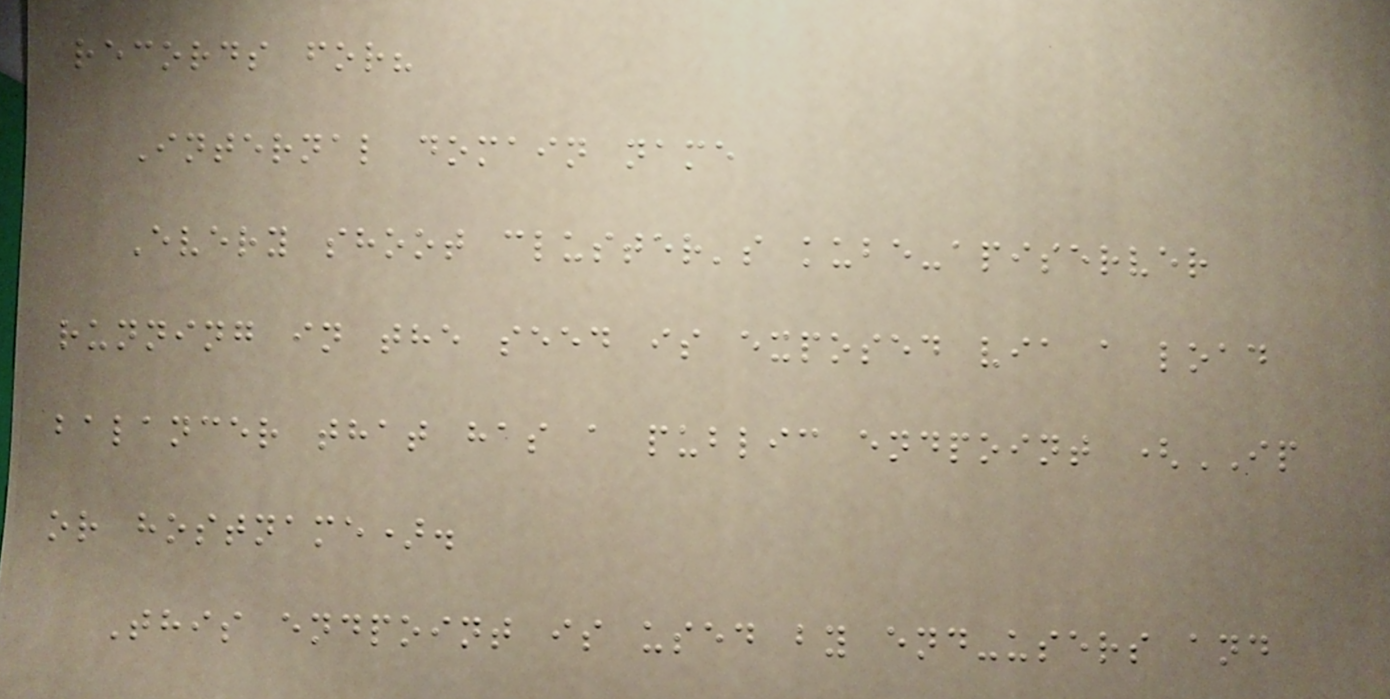records for?
Internal domain name
Every shoot cluster's kube-apiserver
running in the seed is exposed via a load
balancer that has a public endpoint (IP
or hostname).
This endpoint is used by end-users and
